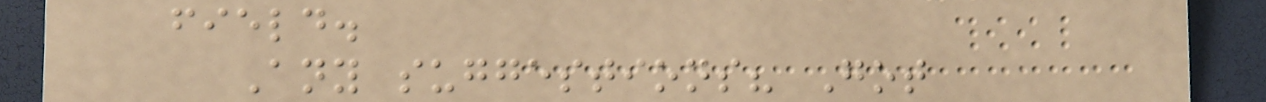field.
Any suggestions? Got
